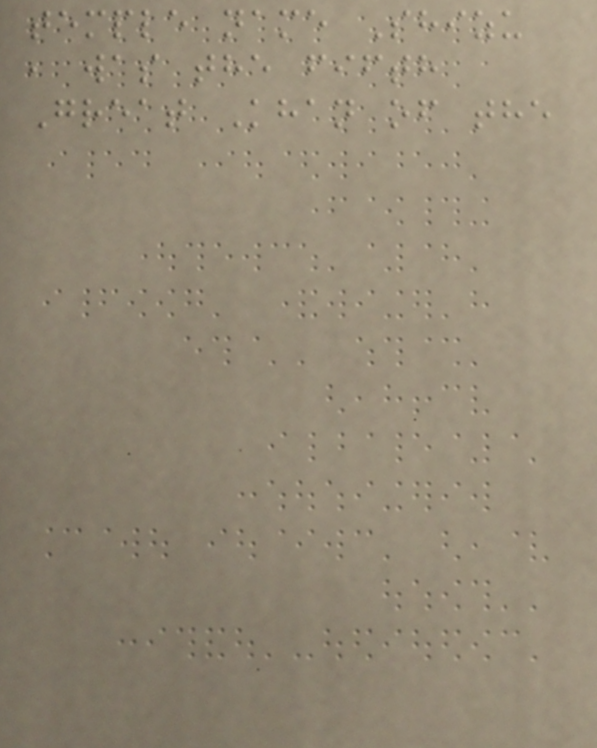temple name Shizu
, was the fifth
Great Khan of the
